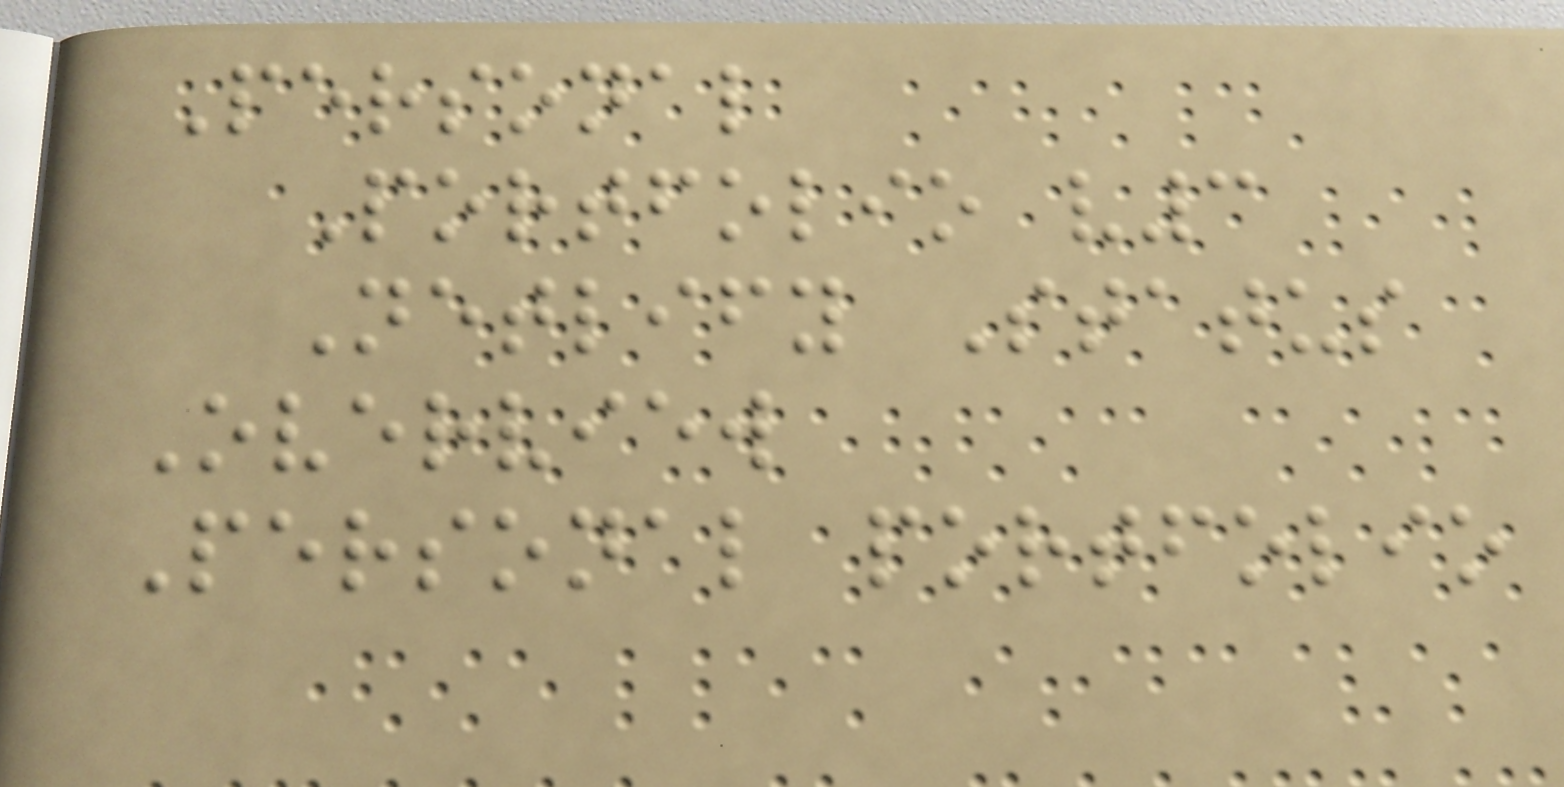Personal
Portfolio v3
Netlify Status
Overview
Personal portfolio
